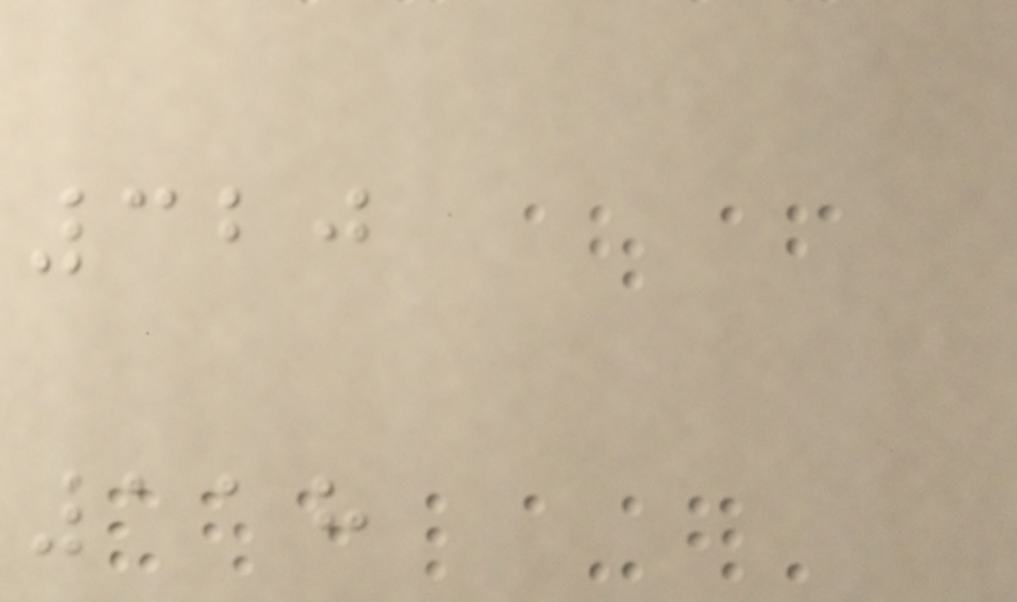320
118
